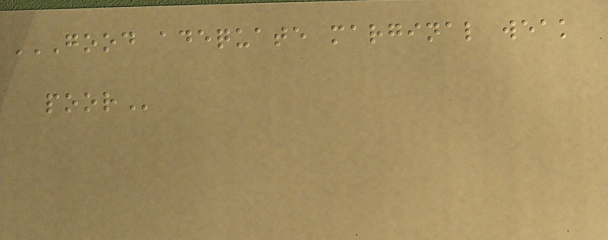GOOD ADEQUATE MARGINAL WEAK
POOR
